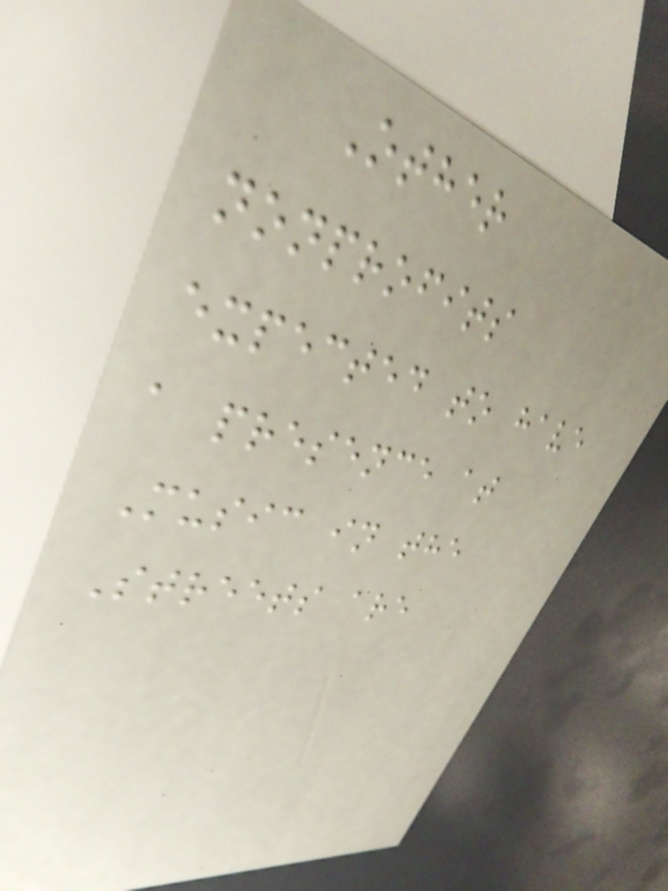Other
nonprofits
expected to have
a presence at
Music in the
Streets are
